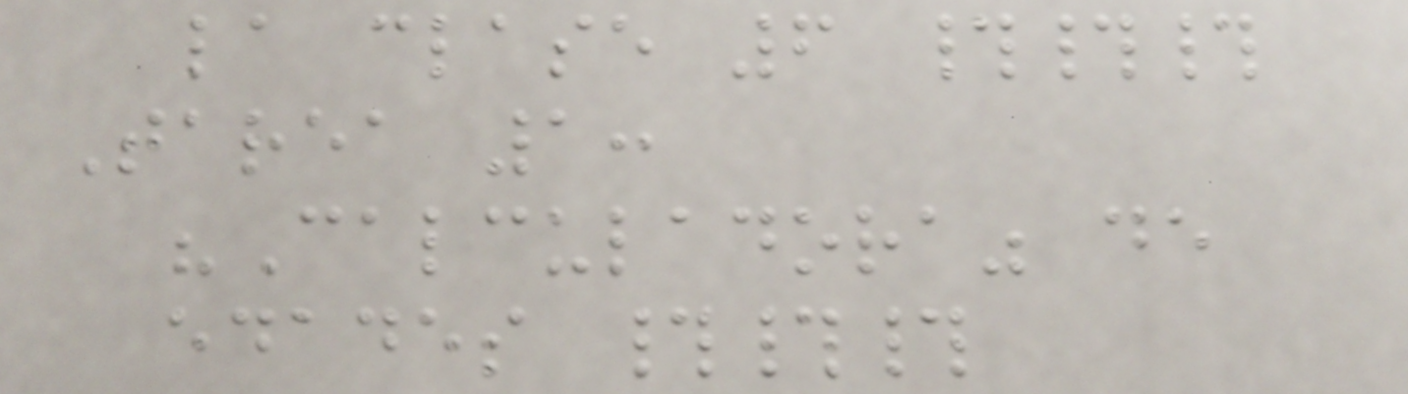la clase 6 ###
Tarea 1:
"Calculadora" de
edades ###
